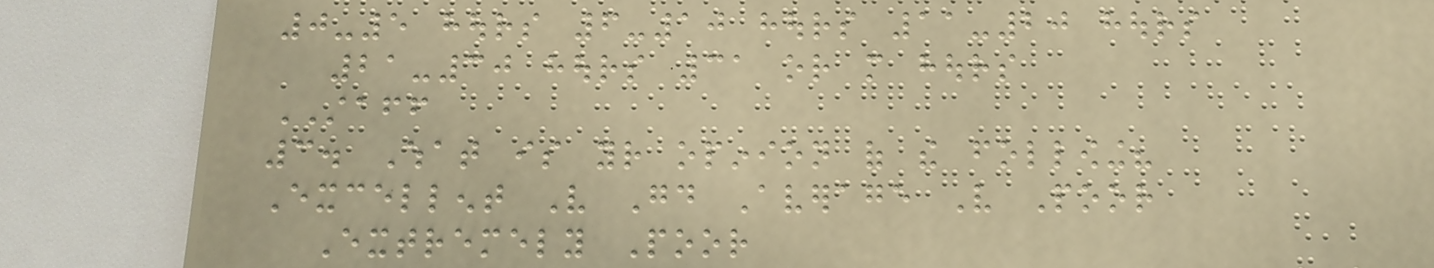0-5 hours 6-10 hours 11-20 hours
21-30 hours 31 or more hours
STAFF
3. What is your opinion of the following?
Excellent Very Good Average Very Poor
Extremely Poor
